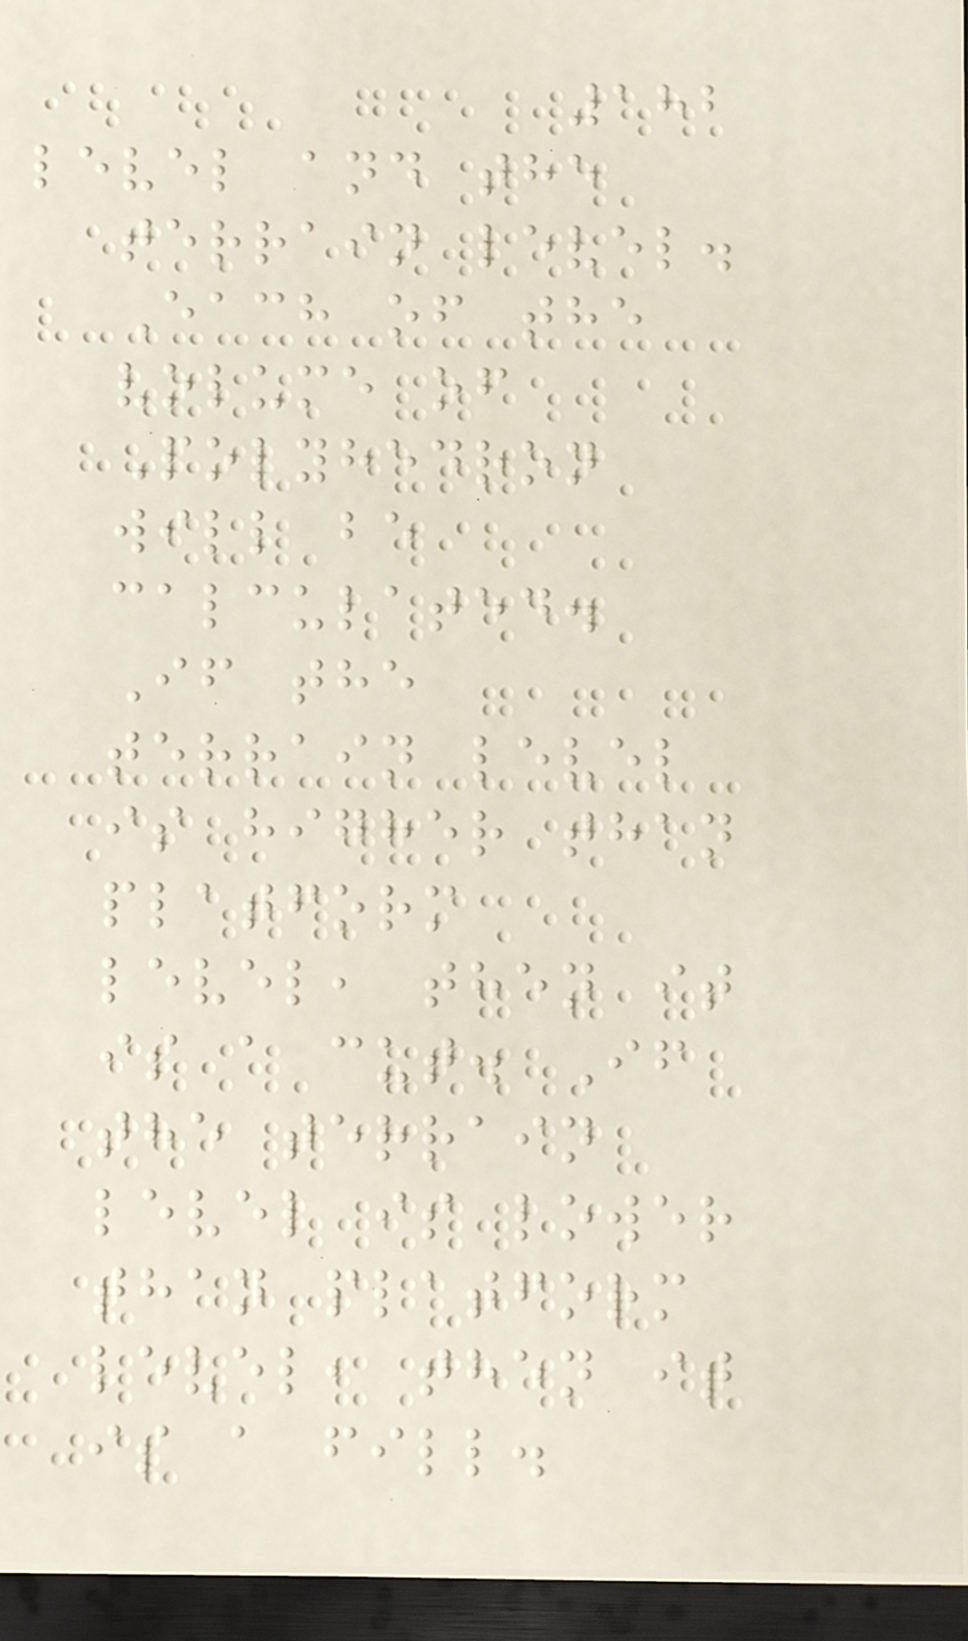182
level and the
terrain level.
Each of the
volume of
Polyhedron
will be
calculated.
If the
terrain level
is higher than
platform
level, then it
is a cut. If
the terrain
level is lower
than platform
level, then it
is a fill.
